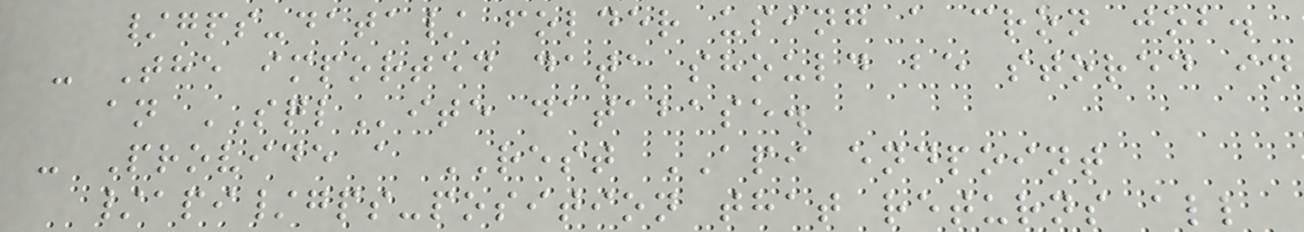/gps-data/ folder using a cron job.
- The imported data should be stored in
an SQLite database.
- Provide a REST API endpoint
/api/gps-position that returns all
